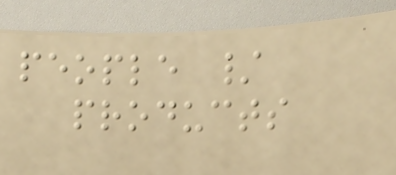people /
products
